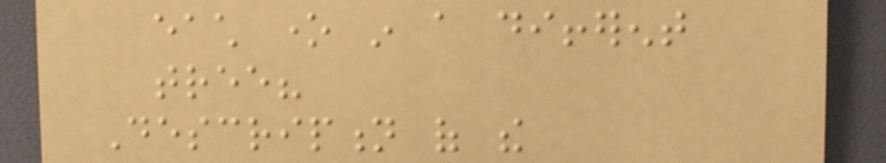each one in a different
tree?
Description of the
